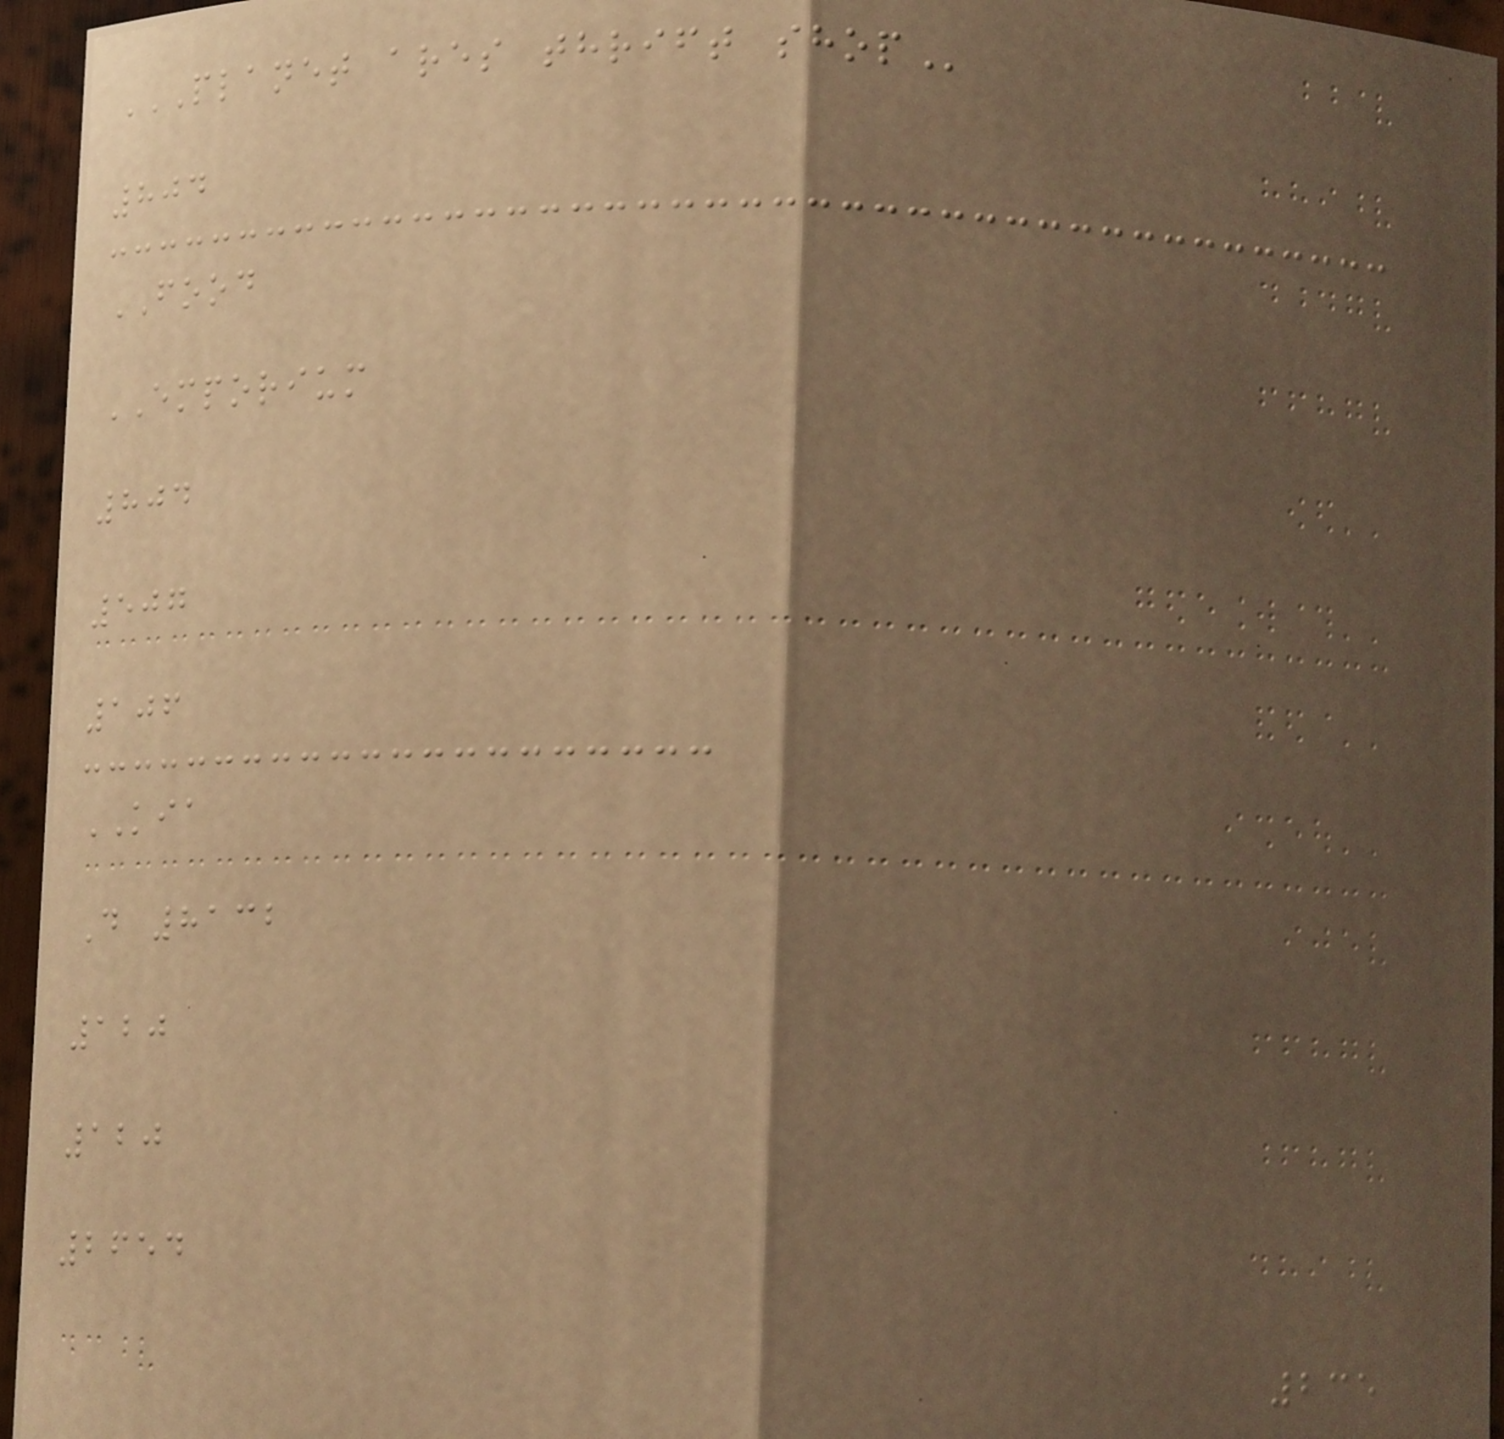PLANET ARES THRIFT SHOP
804
FOOD
EMPORIUM
804
507
106
KIA
D 8132
120
120
2654
235
